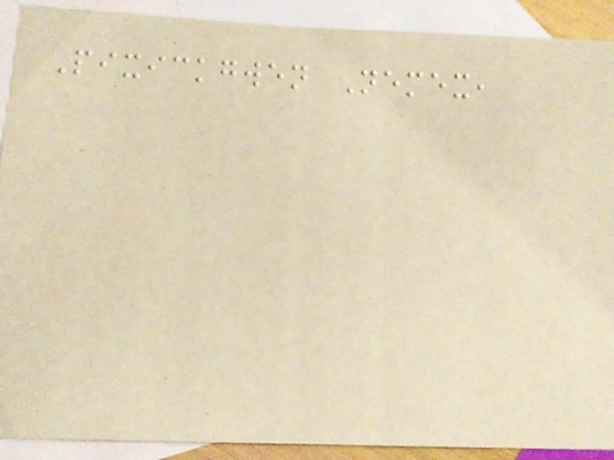Pixickgwen Nemex,
